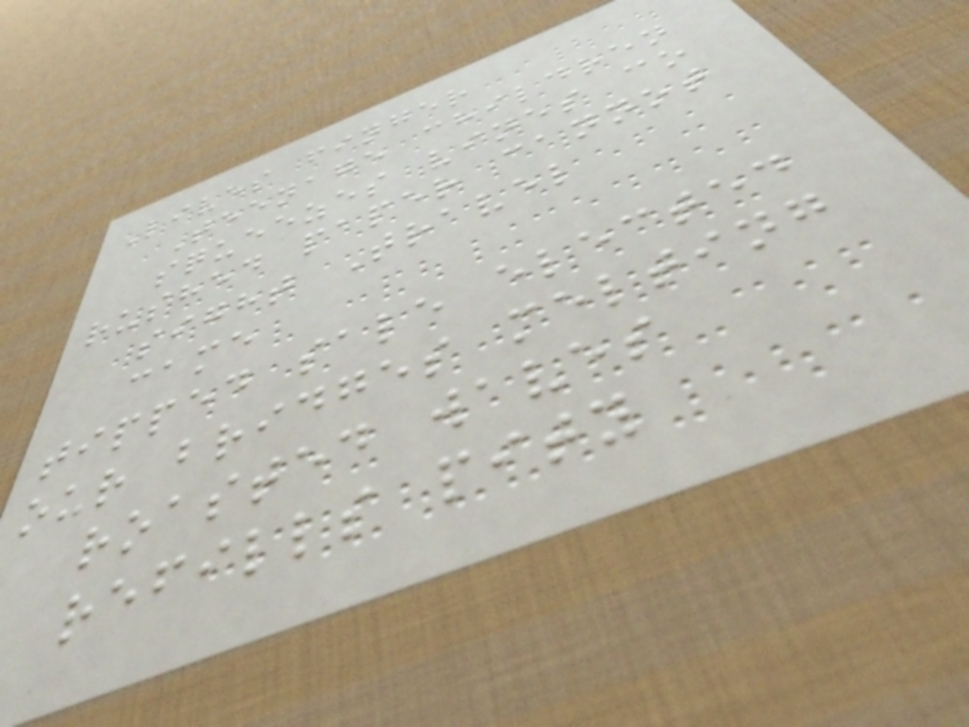Lives finger
Teenage children
squeezes vines co
rushed paper cannot
sight Travel
came
tipped sale elected
our bridges melting
roasted waves
refills pity
